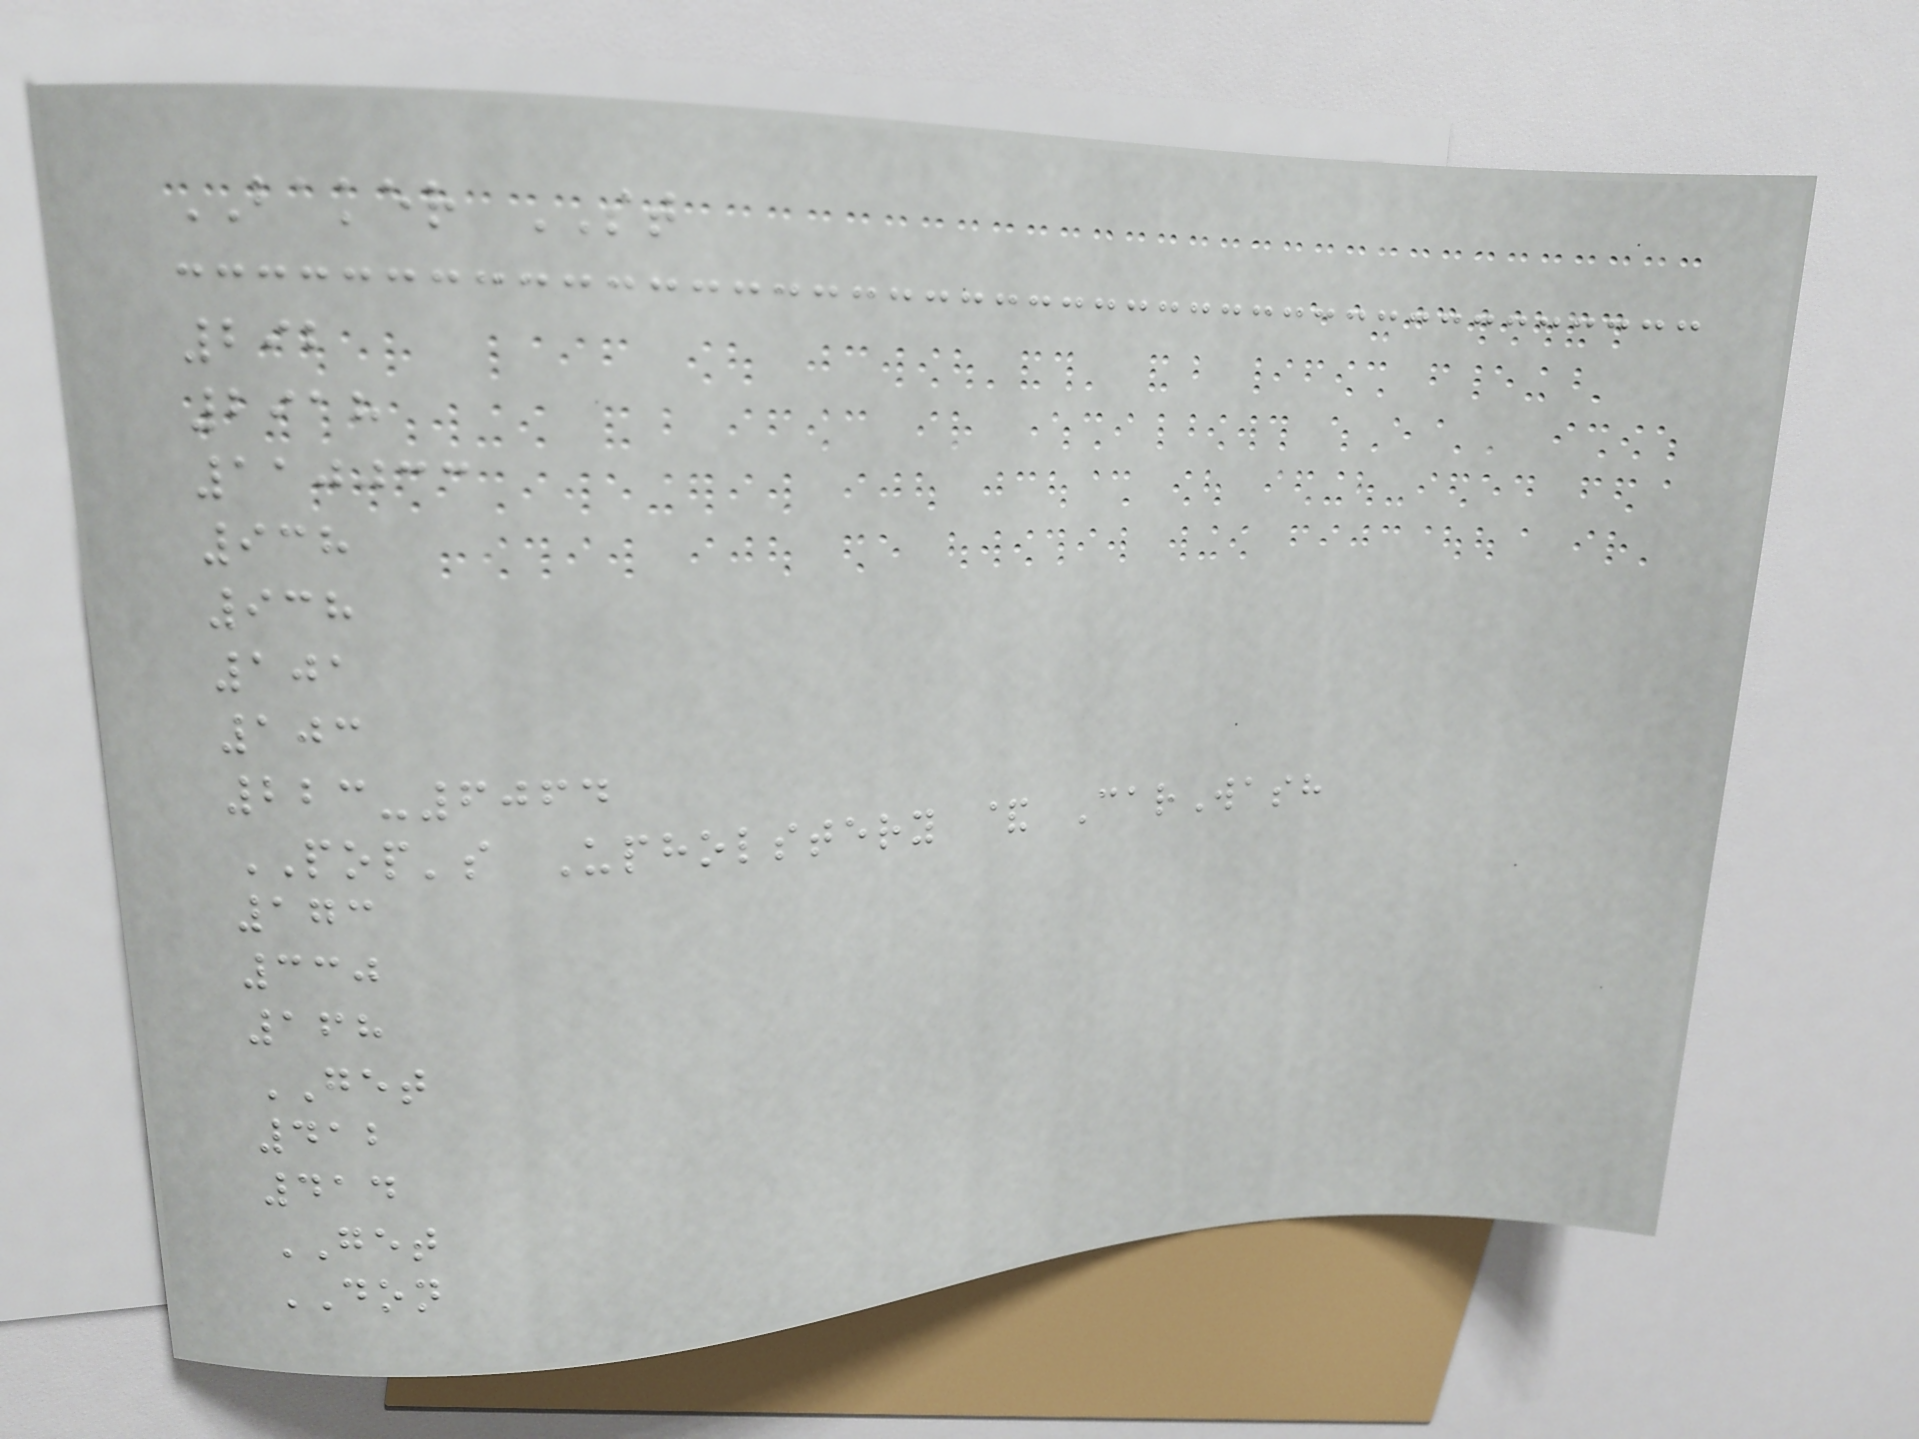BAKER ST
292
2918
110033
938
938
101
103
223-6064
POP's Upholstery & CarWash
173
330
168
GET
412
414
GET
DON
